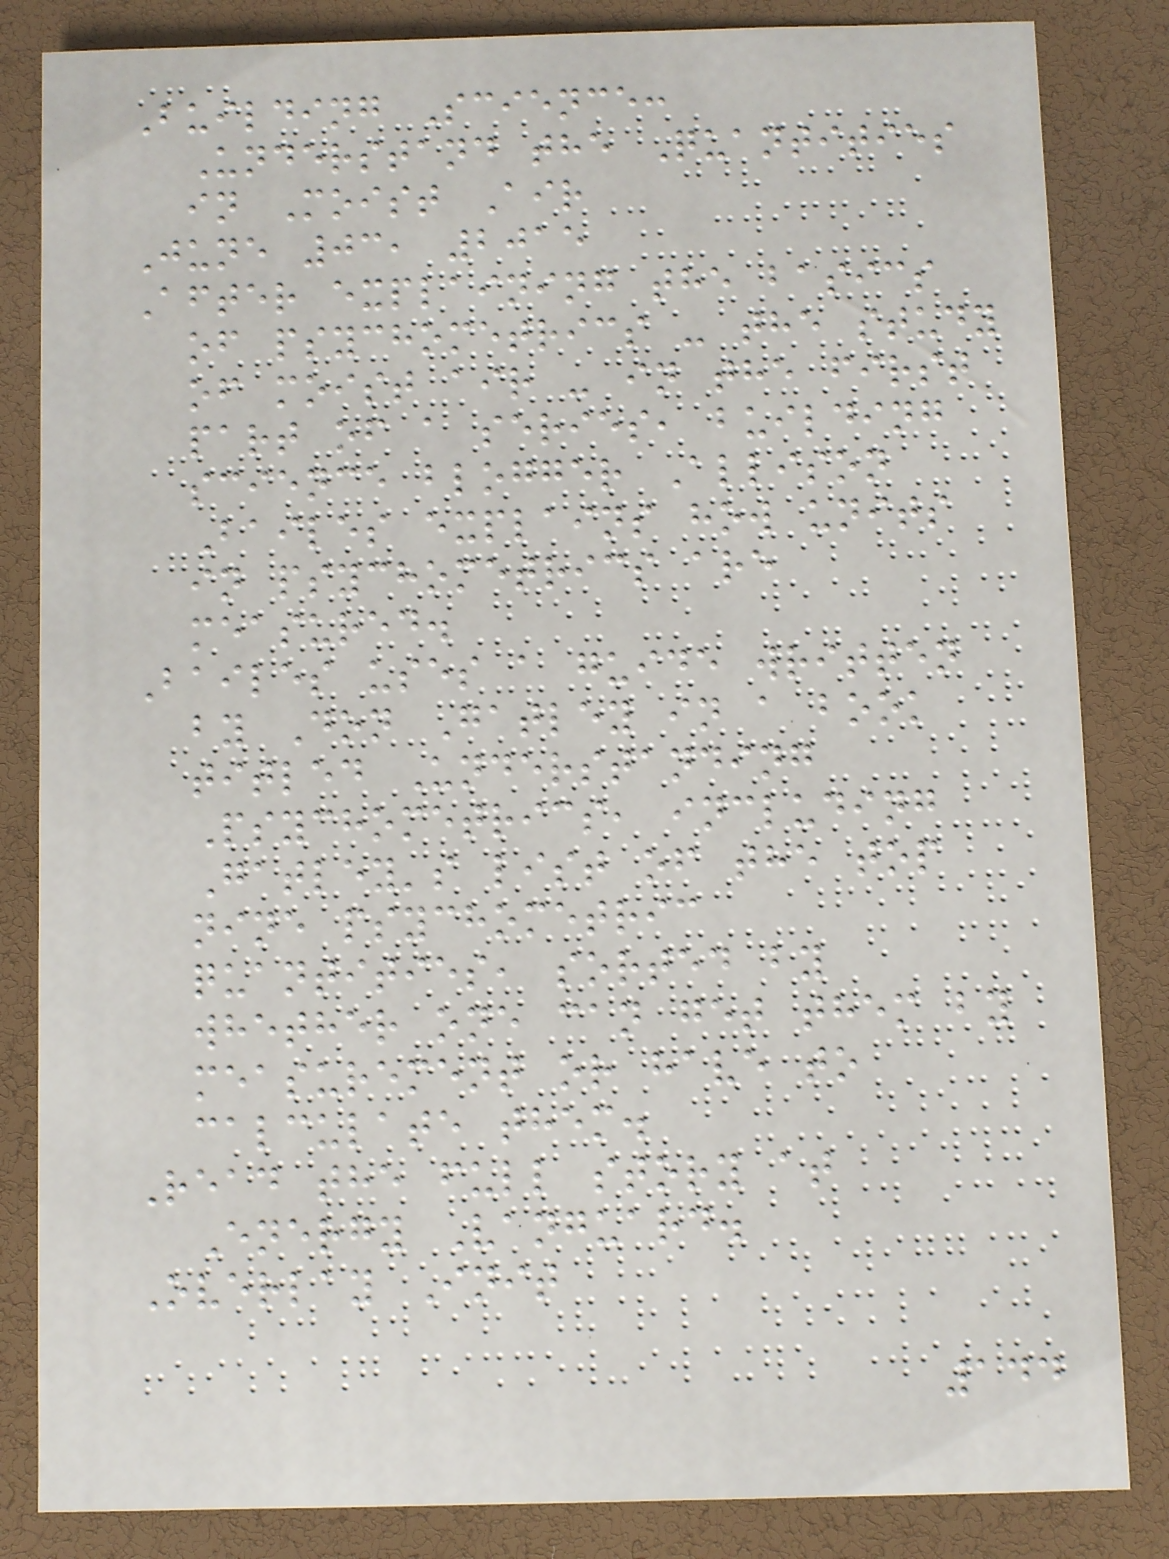Building Science:
Understand the Quantities
in Moist Air
June 03, 2015
After explaining the basics
of psychometrics - the study
of moist air - in the first
part of a series, building
science blogger Allison
Bailes explains how units
in psychometrics are
measured.
Bailes uses a guide written
by Don Gatley in a book
titled Understanding
Psychometrics, including
Gatley's list of the top
nine psychometric
quantities, sorted by
whether one can get them by
measurement or have to
calculate them.
Read the full story at
Energy Vanguard.
Overlay Init
144
